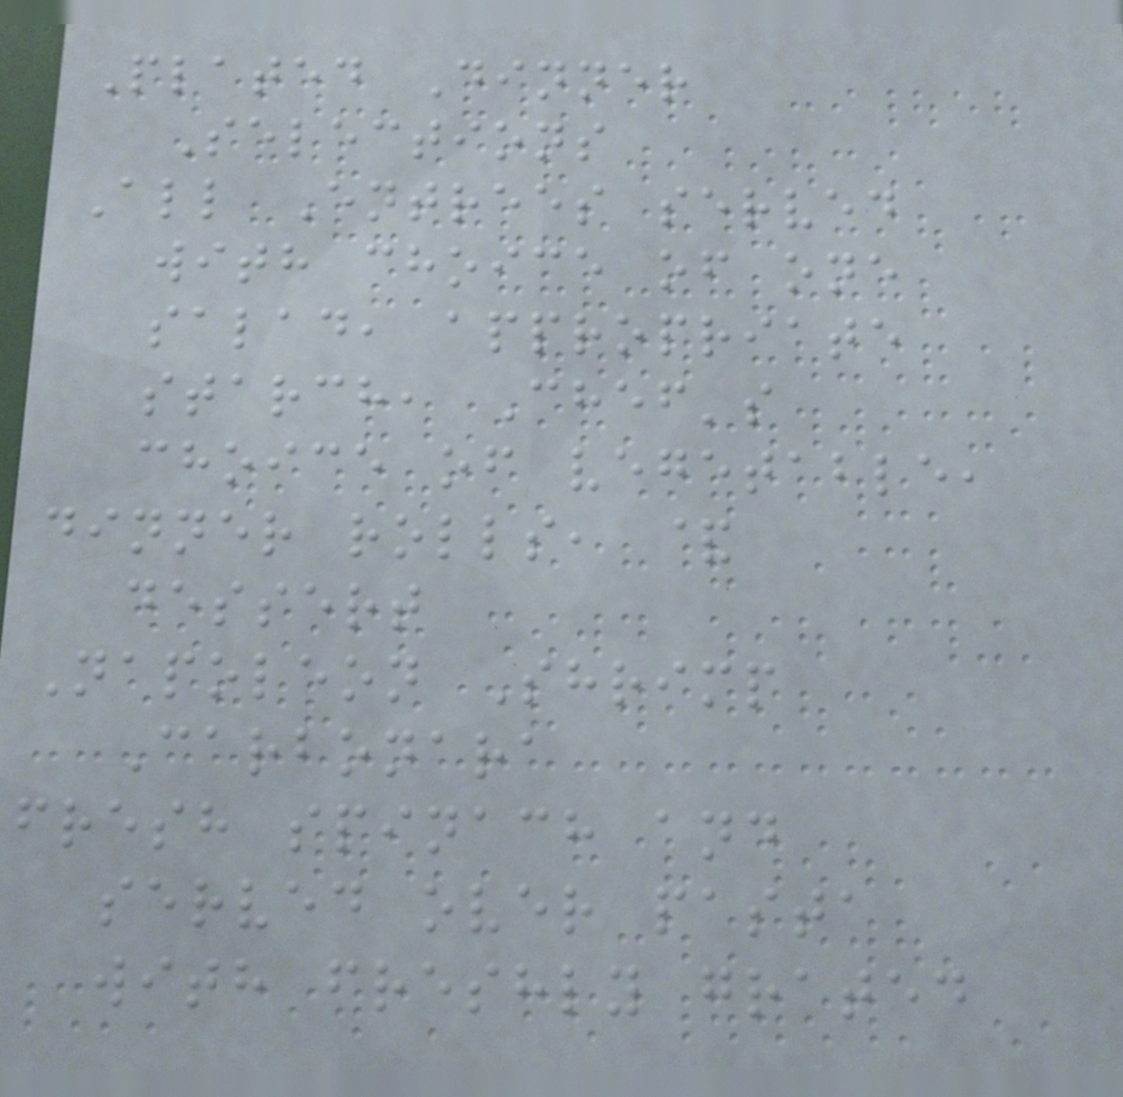Plated Dinner
Selections
All Entrees served
with choice of one
salad, appropriate
starch, Chef's
choice of vegetable,
dinner rolls, &
dessert
Napoleon Shrimp
Carbonara
fresh spinach and
served over pasta
with freshly grated
